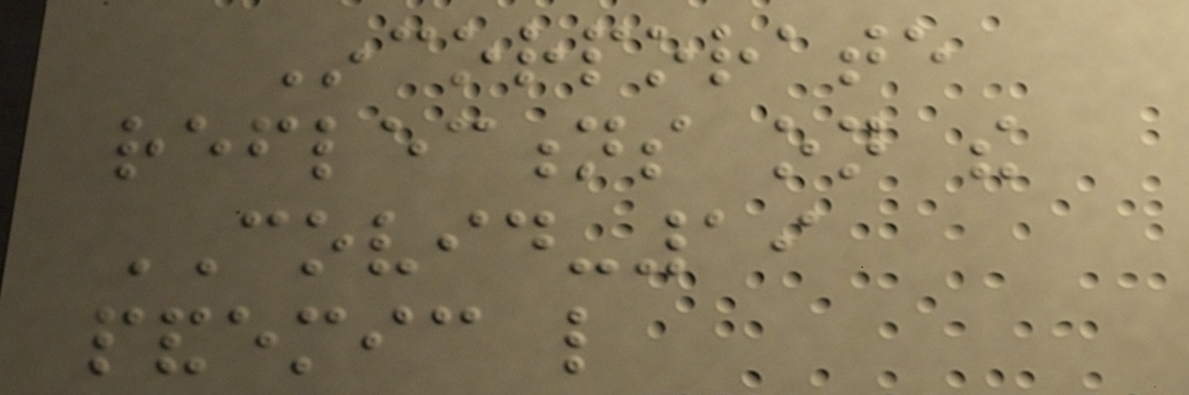Incorporate
reflections on the
COVID-19
pandemic like
